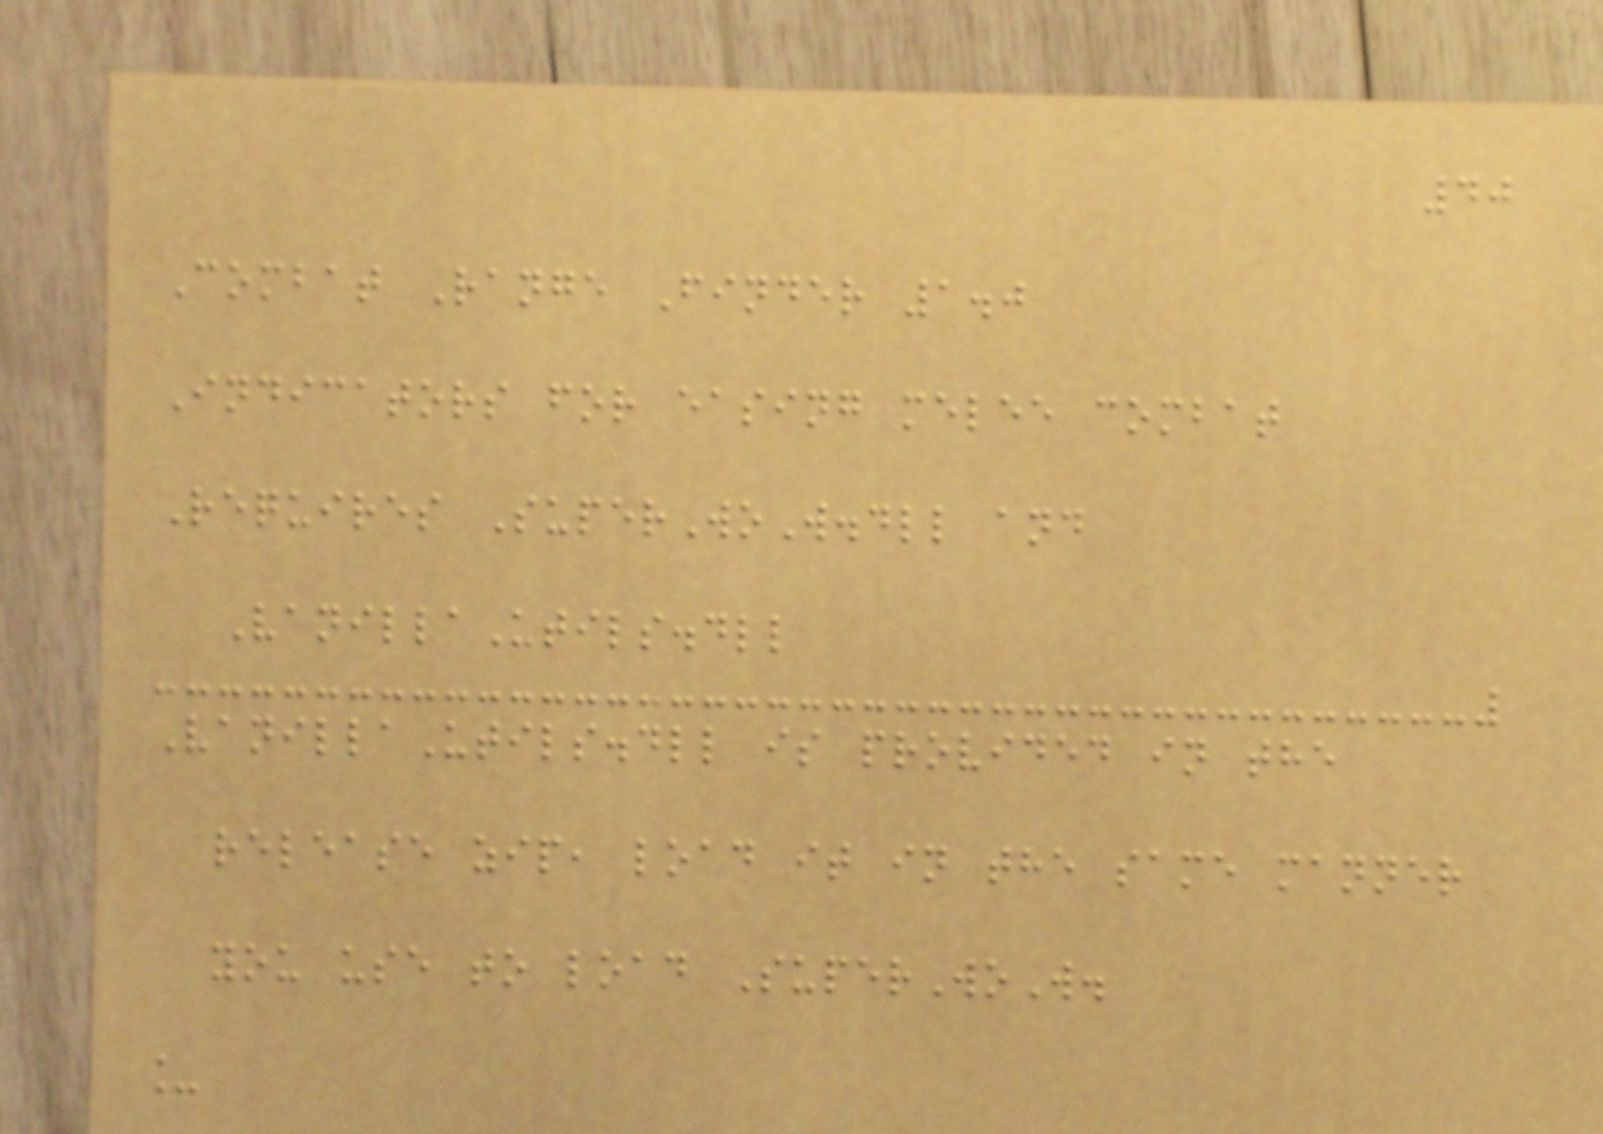40
Combat Range Finder 1.0
Indicators for easing melee combat
Requires SuperWoW.dll and
VanillaUtils.dll
VanillaUtils.dll is provided in the
release zip, load it in the same manner
you use to load SuperWoW.
_
